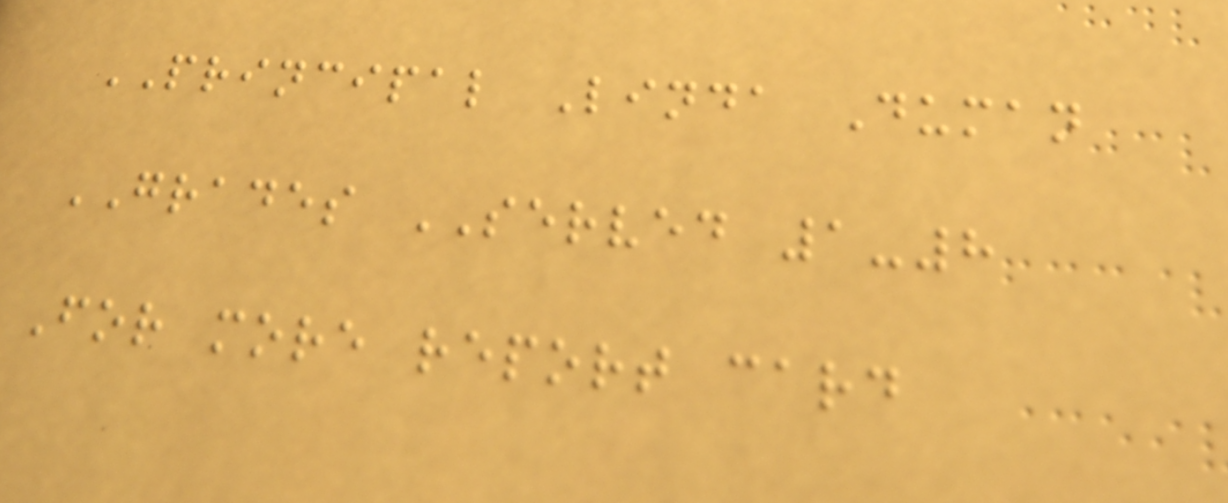PRINCIPAL Linda Duman
GRADES SERVED 1-8
For more report card
